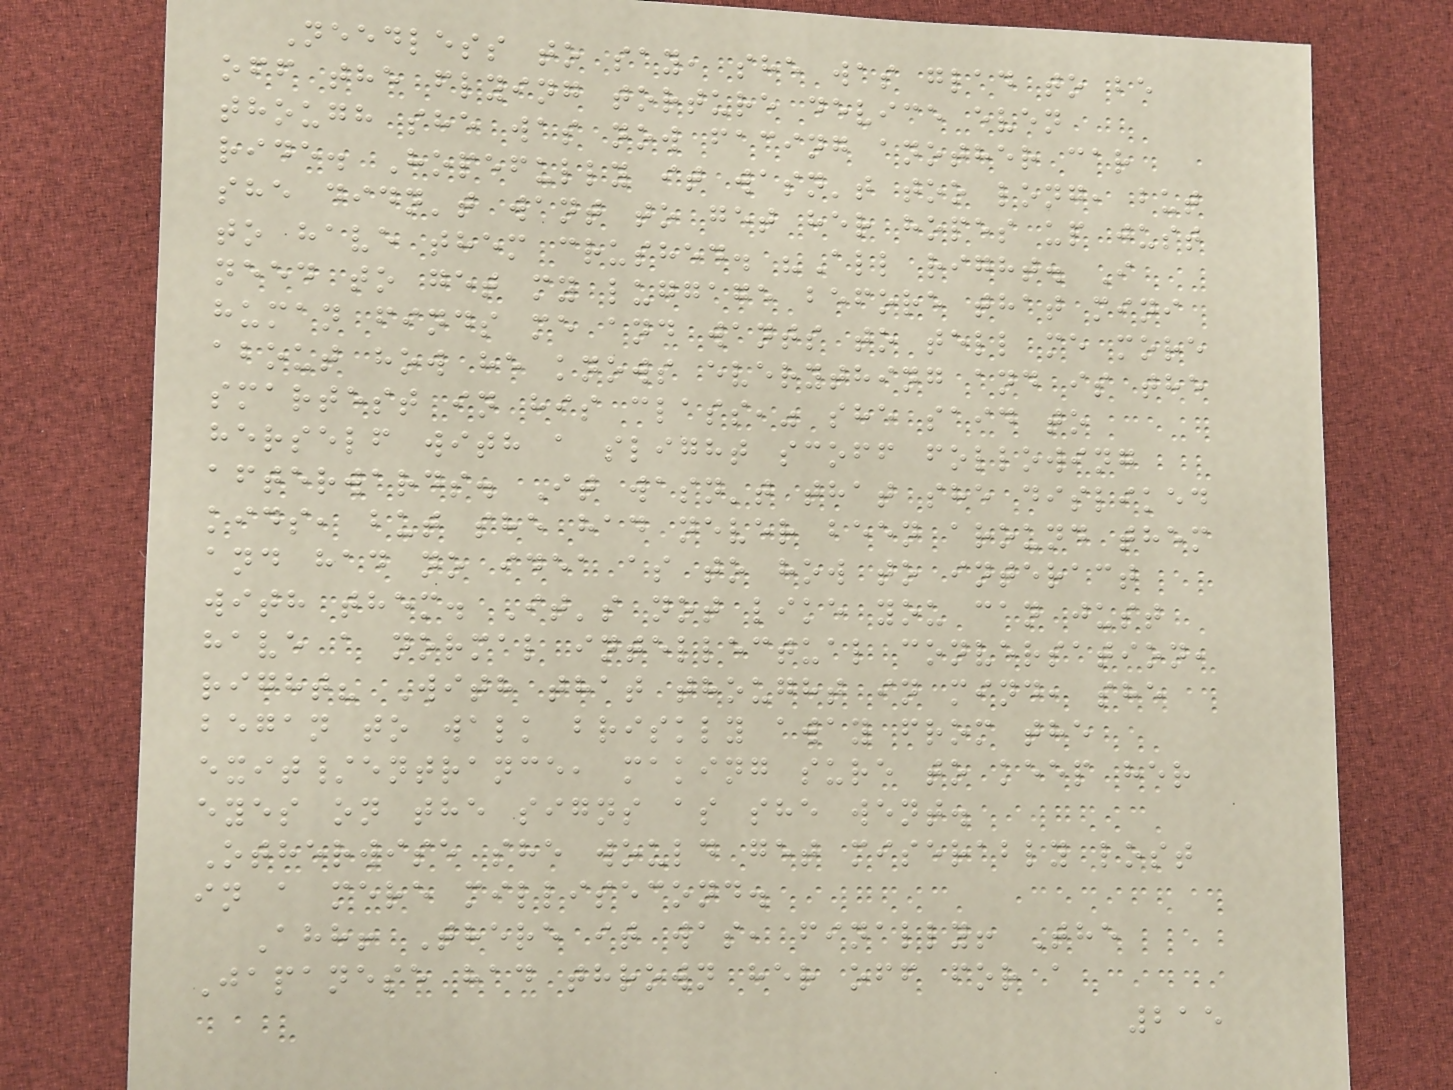Needless to say, she was glad to be
off the flying torture device even
though she was now facing another car
ride. Hopefully it wasn't too long, but
she didn't want to get her hopes up just
to have them crushed. "All right. I
need to get my luggage before that mini
human finds me and wants to tell me more
about how he knows everything and is the
smartest in his class," she said to
herself with a slight scoff following
afterwards. It wasn't that she disliked
kids, but she had never been around them
and had no idea as to how to interact
with them. It's not like you can just
have a normal intellectual conversation,
right? With that thought in mind, she
began to walk briskly away from the
exit/entrance, making sure to keep her
eyes on the signs as she went.
Otherwise she would get miserably lost
in a mere millisecond.
Ahh! There it was, finally! The
Japanese had thrown her off for a
215
